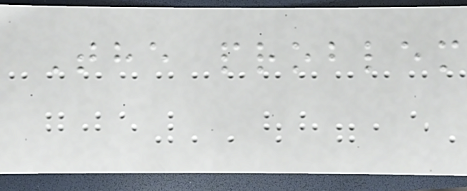The problem
